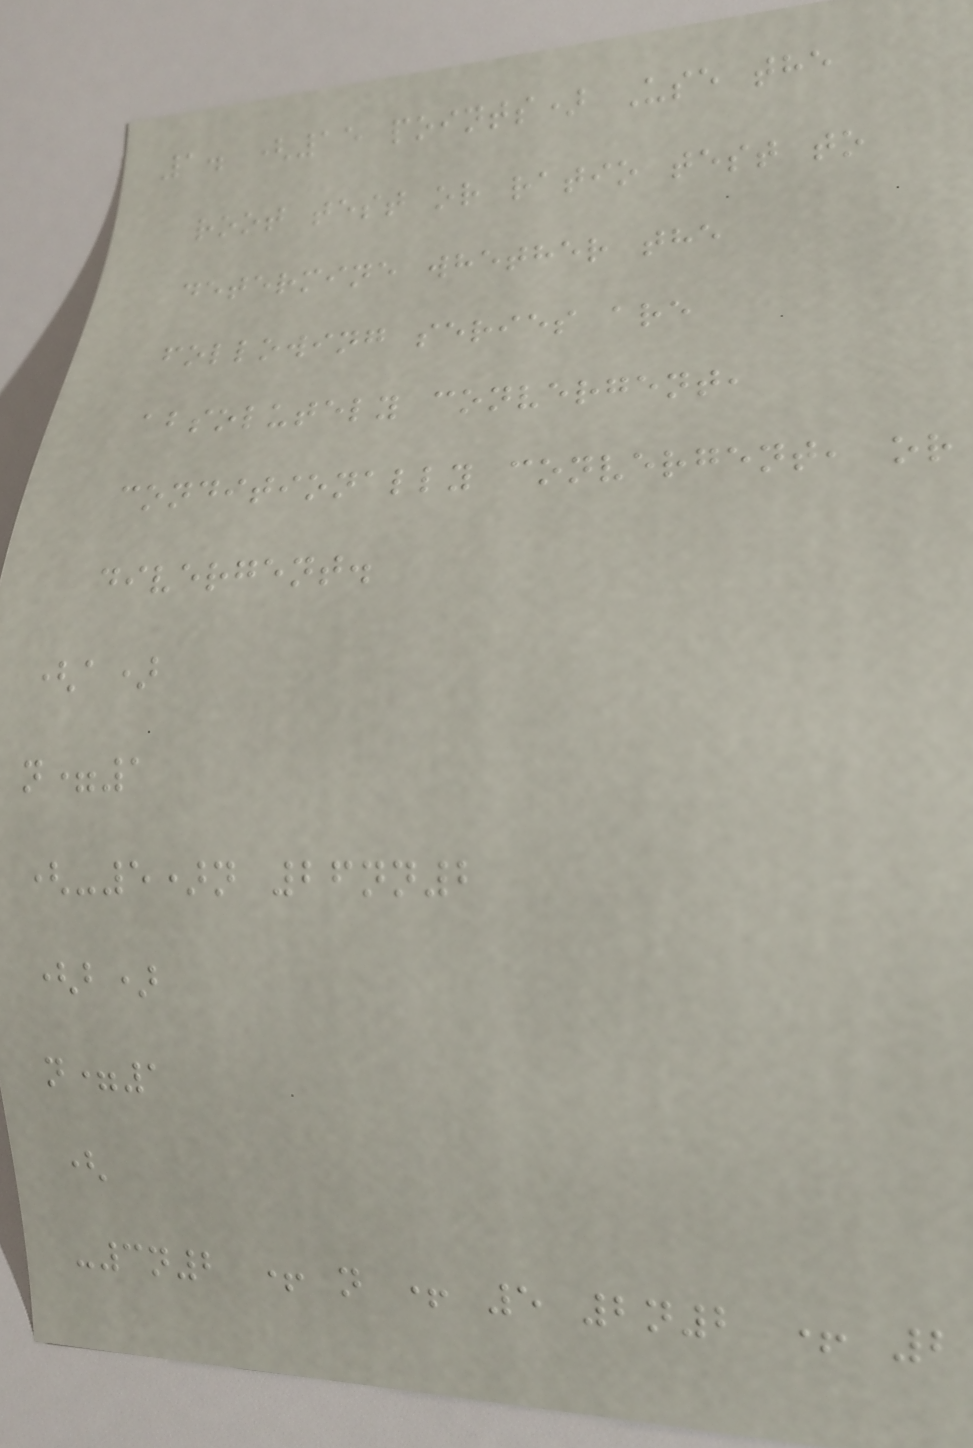1. (15 points) Use the
root test or ratio test to
determine whether the
following series are
absolutely convergent,
conditionally convergent, or
divergent.
(a)
n=1
(-5)n 26nn2
(b)
n=1
(
-3n2 + n + 5 2n2 + 2
